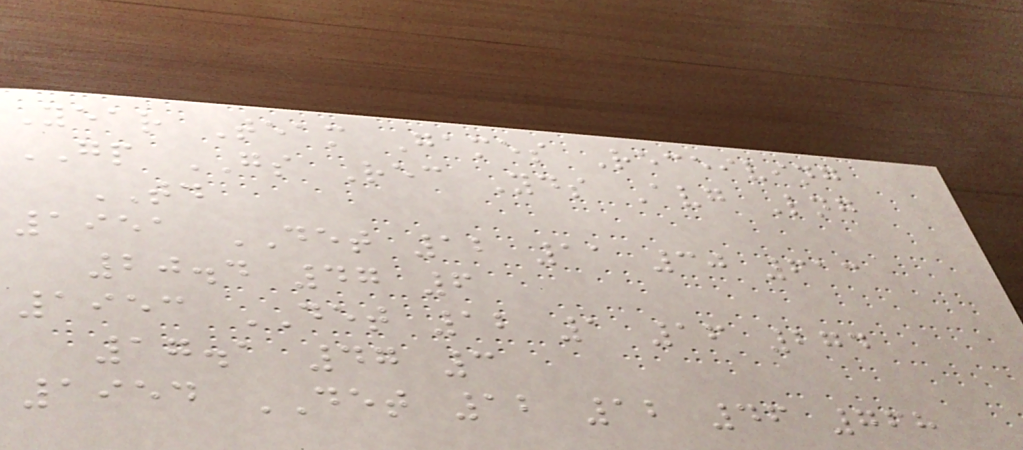Year Team Games Receiving
GP GS Rec Yds Avg Lng
TD
1951 DET 12 11 30 613
20.4 47 6
1953 DET 12 1 16 274
17.1 47 3
1954 DET 12 12 46 768
